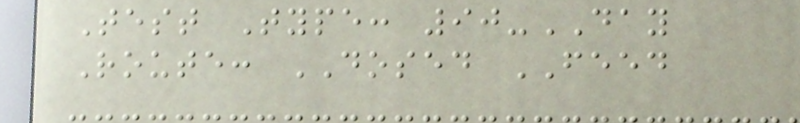Test Type: 90-DAY
Route: DOSED FEED
